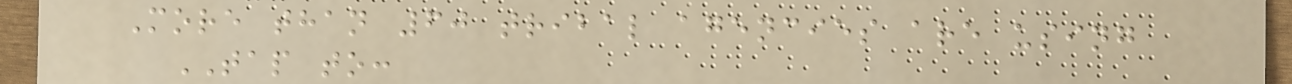More than 60 tribal agencies are using
TAP to:
